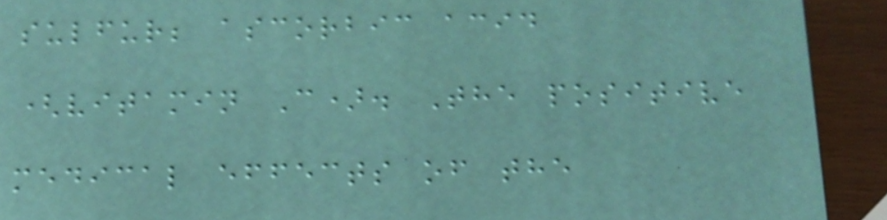sulfur; ascorbic acid
(vitamin C). The positive
medical effects of the
